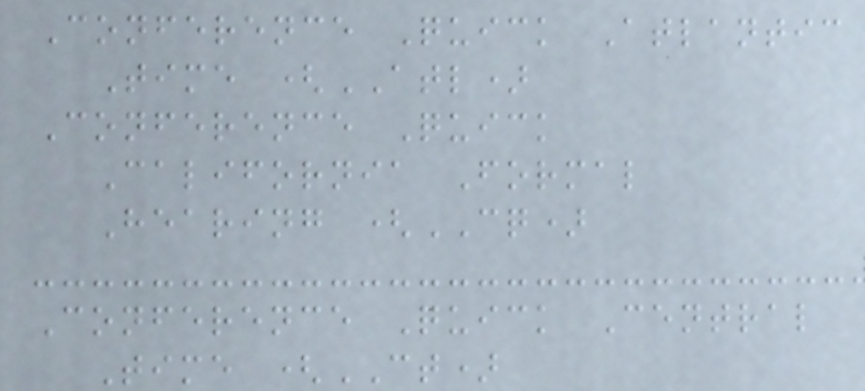Conference Quick Atlantic
Time (ATL)
Conference Quick
California Formal
Hearing (CQ)
Conference Quick Central
Time (CT)
